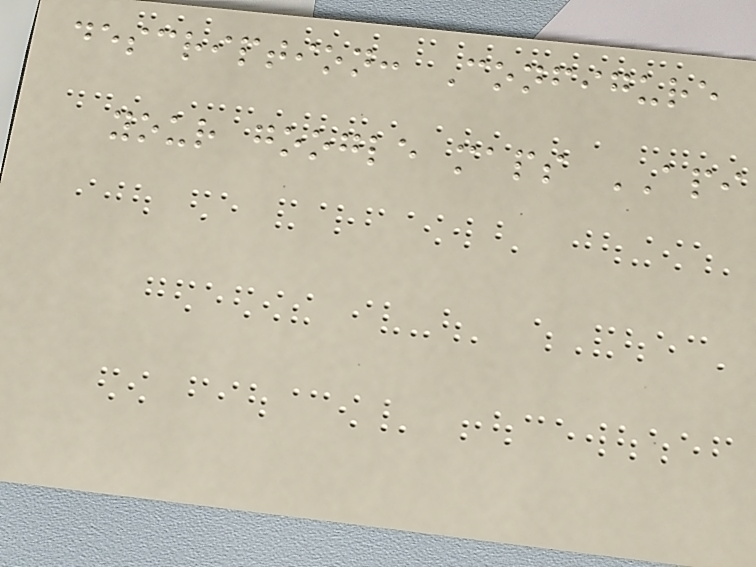description: Configure
your google maps API
